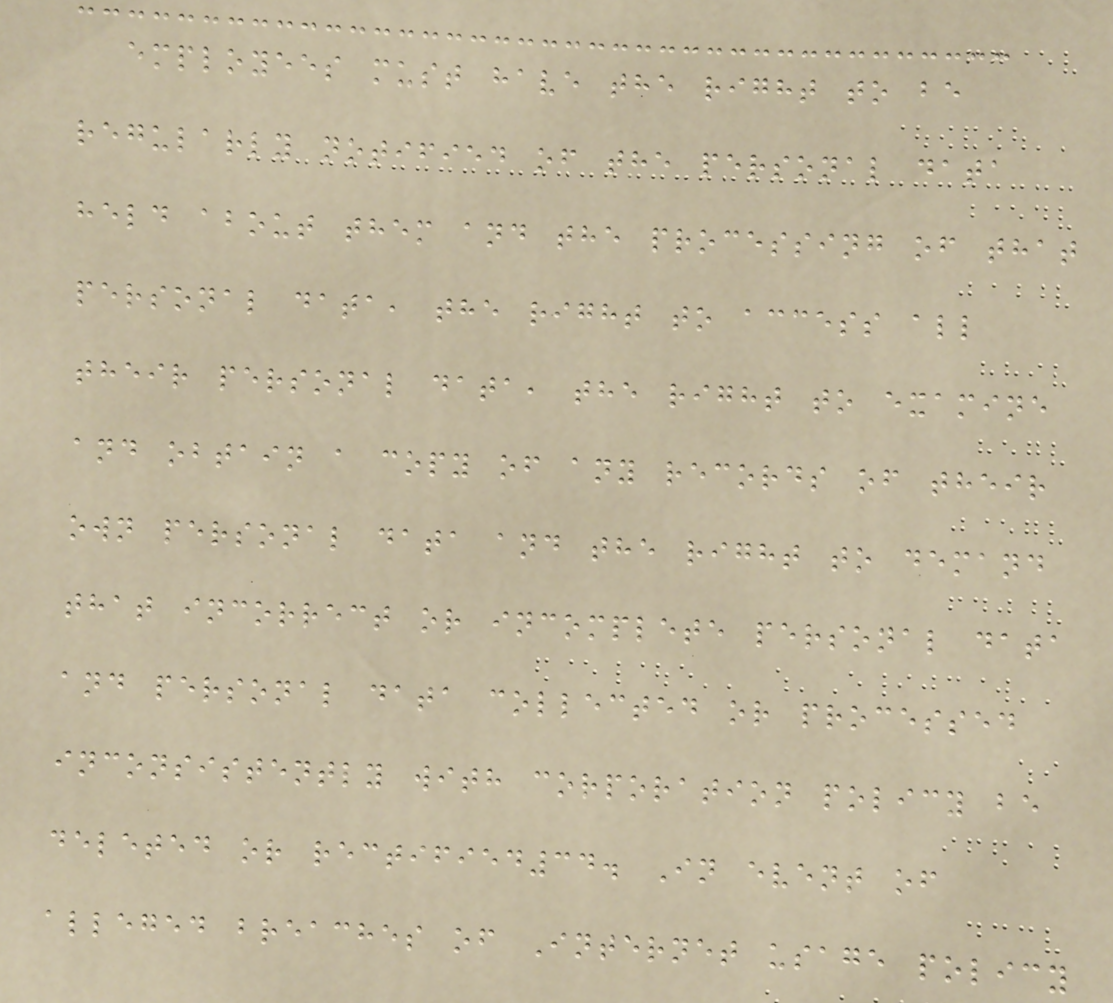employees must have the right to be
regularly notified of the personal data
held about them and the processing of that
personal data, the right to access all
their personal data, the right to examine
and obtain a copy of any records of their
own personal data and the right to demand
that incorrect or incomplete personal data
and personal data collected or processed
inconsistently with corporation policy be
deleted or rectified34. In event of
alleged breaches of Internet usage policy
